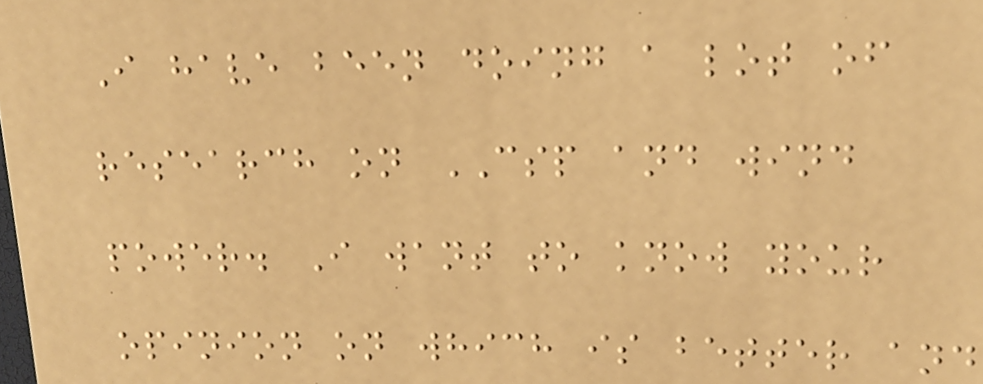I have been doing a lot of
research on CSP and wind
power. I want to know your
opinion on which is better and
